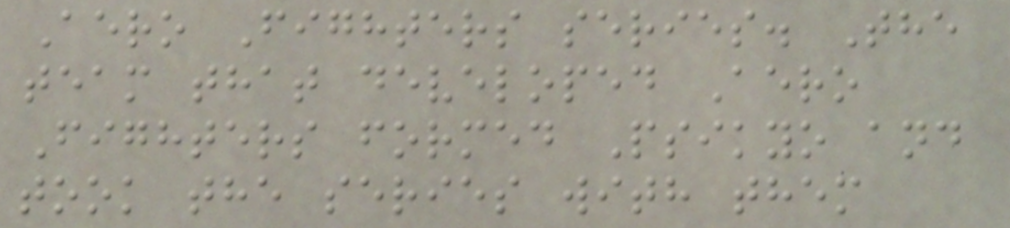Aero Fighters series. The
team that developed Aero
Fighters formed Psikyo and
took the series with them
